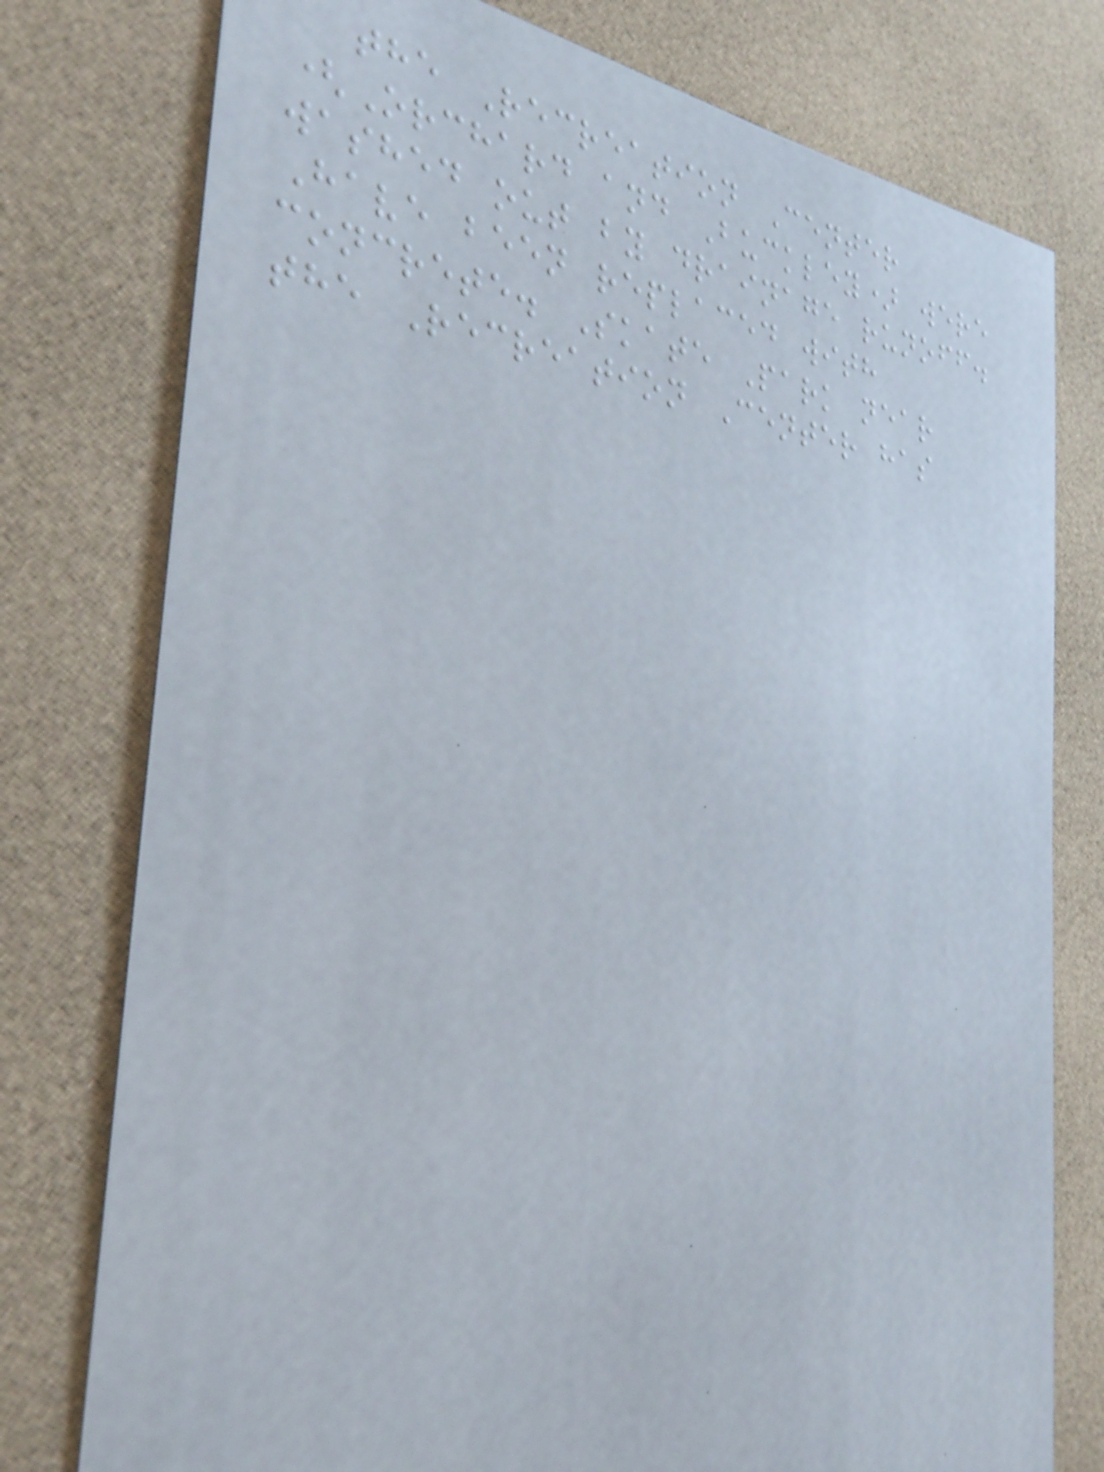the Recreation Center
(Orchard and Buckley) were
washed out by drainage runoff.
Have been replaced with
concrete. Skate Park near
the Recreation Center has
